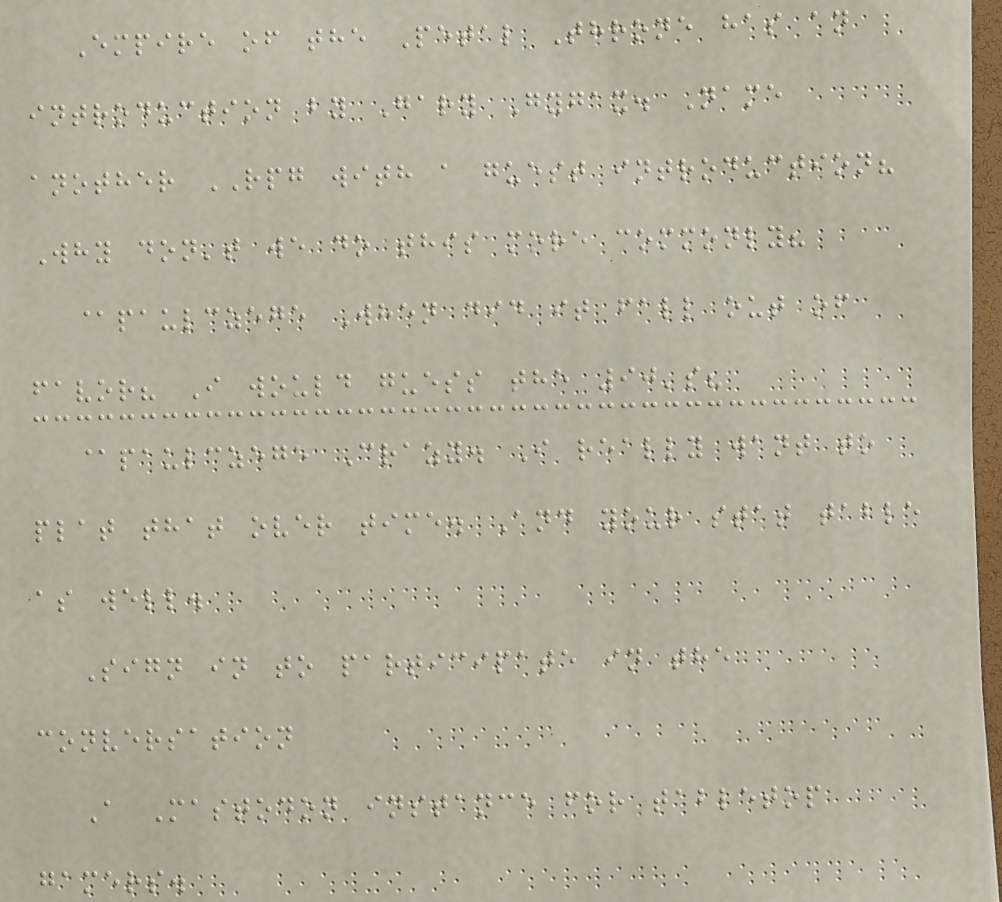Empire of the Petal Throne has an
introduction by Gary Gygax. Name
another RPG with a guest introduction?
Why don't we do this more commonly?
@paulczege When did it fall out of
favor? I would guess the 90's?
@paulczege Crazy. I really want to
plat that over time. And your stat table
as well.
Sign in to participate in the
conversation
A Mastodon instance for tabletop
gamers.
